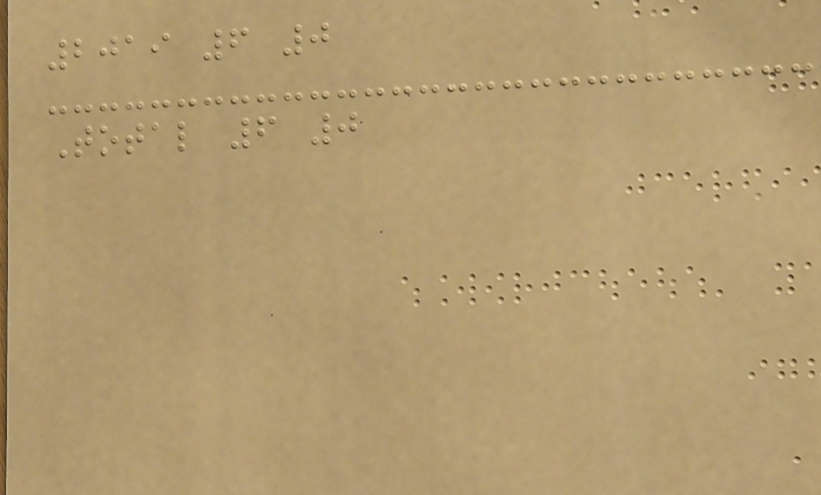2019 6 0
Total 6 0
